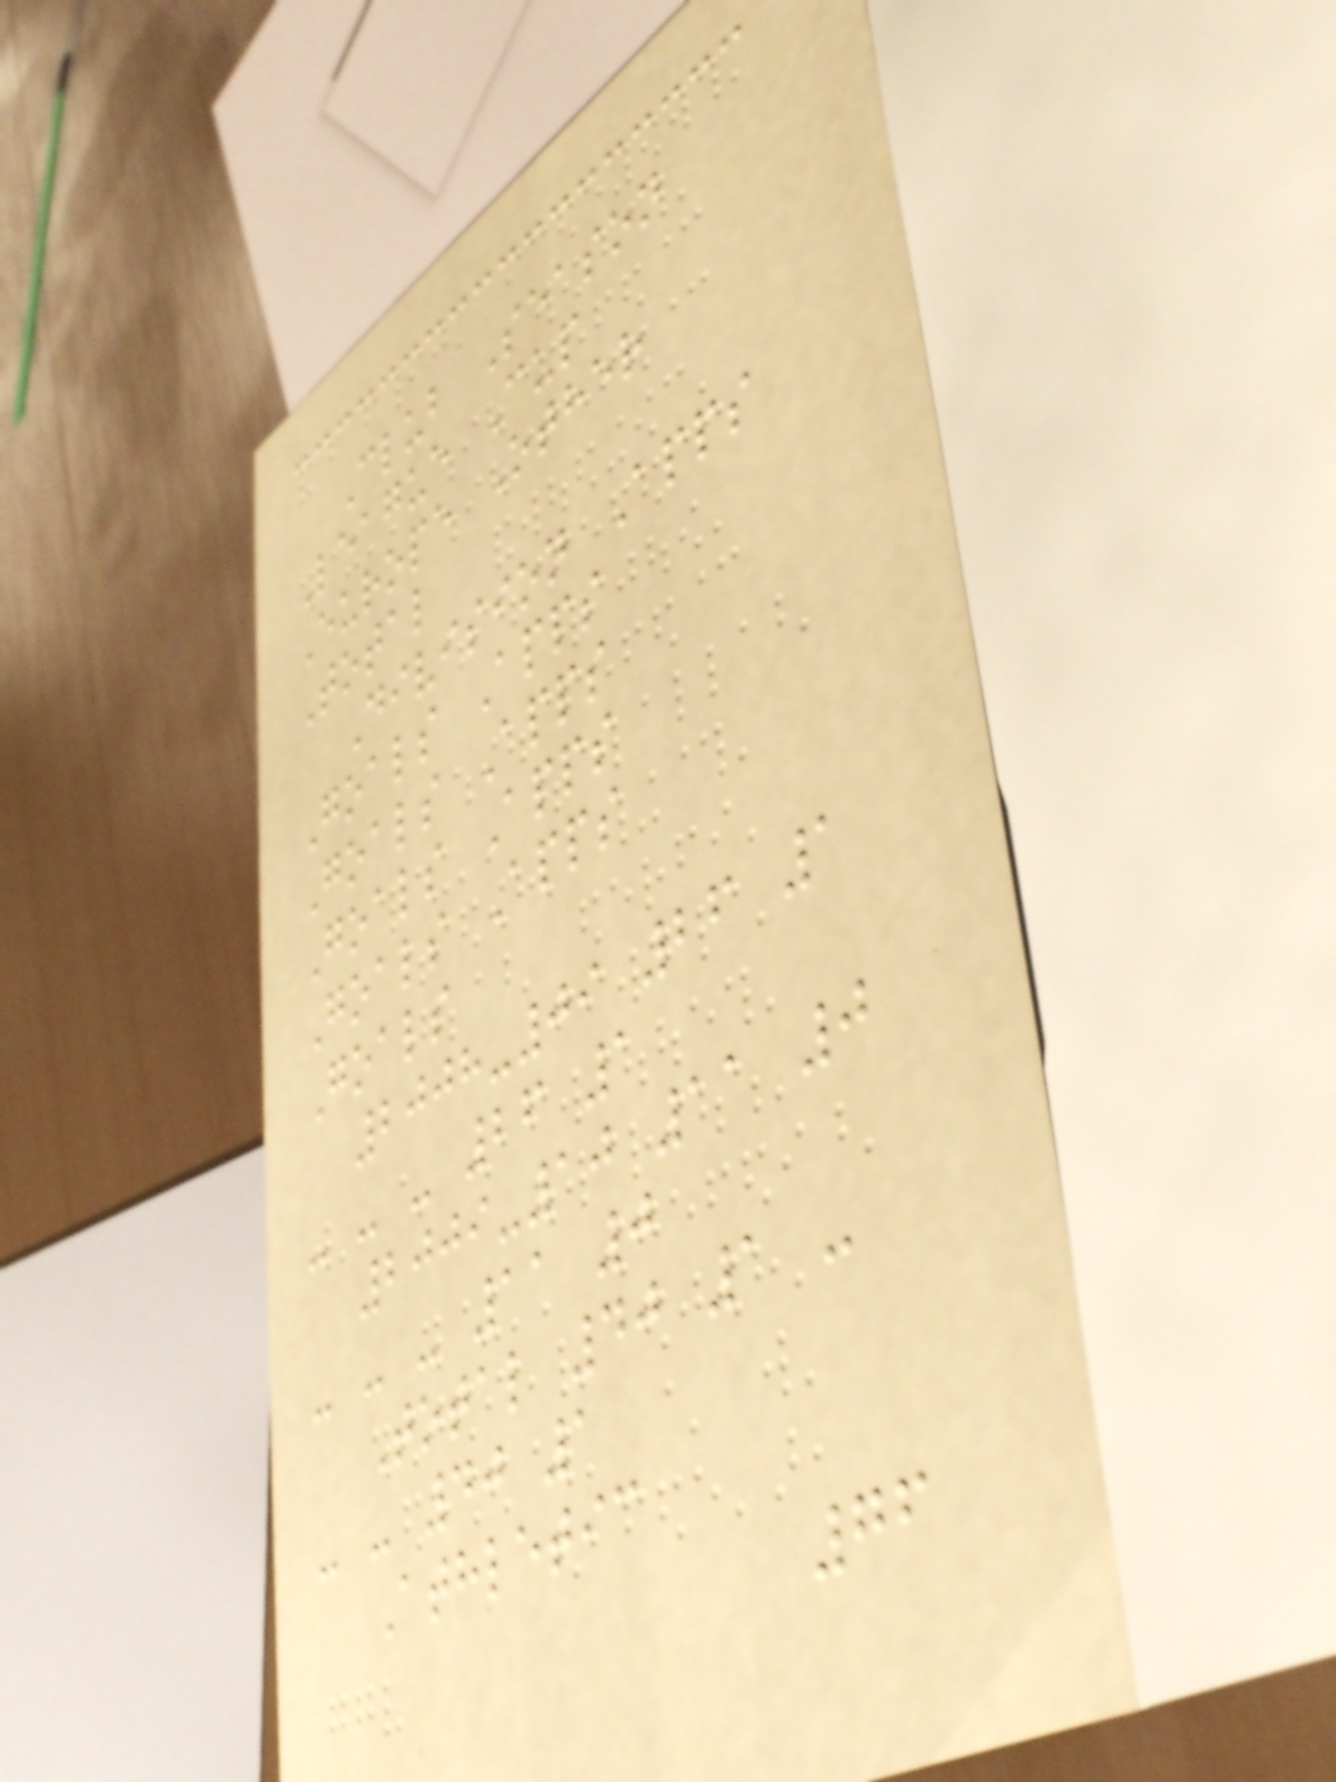Club Season
League Cup
Europe Other
Total
Division Apps
Goals Apps
Goals Apps
Goals Apps
Goals Apps
Goals
2008-09 26 1
- - - 26 1
2009-10 11 0
- - - 11 0
Total 40 1 -
- - 40 1
Athletic
76
